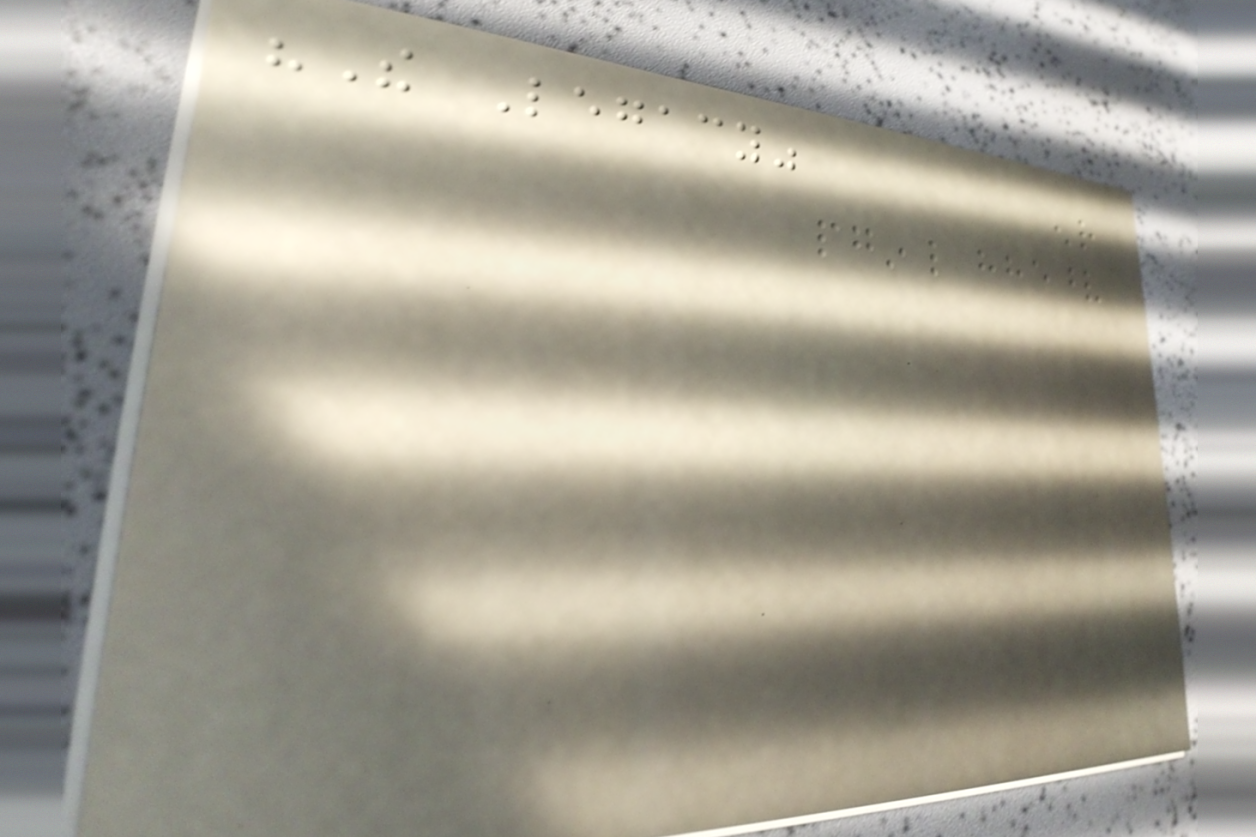"The Legacy"
